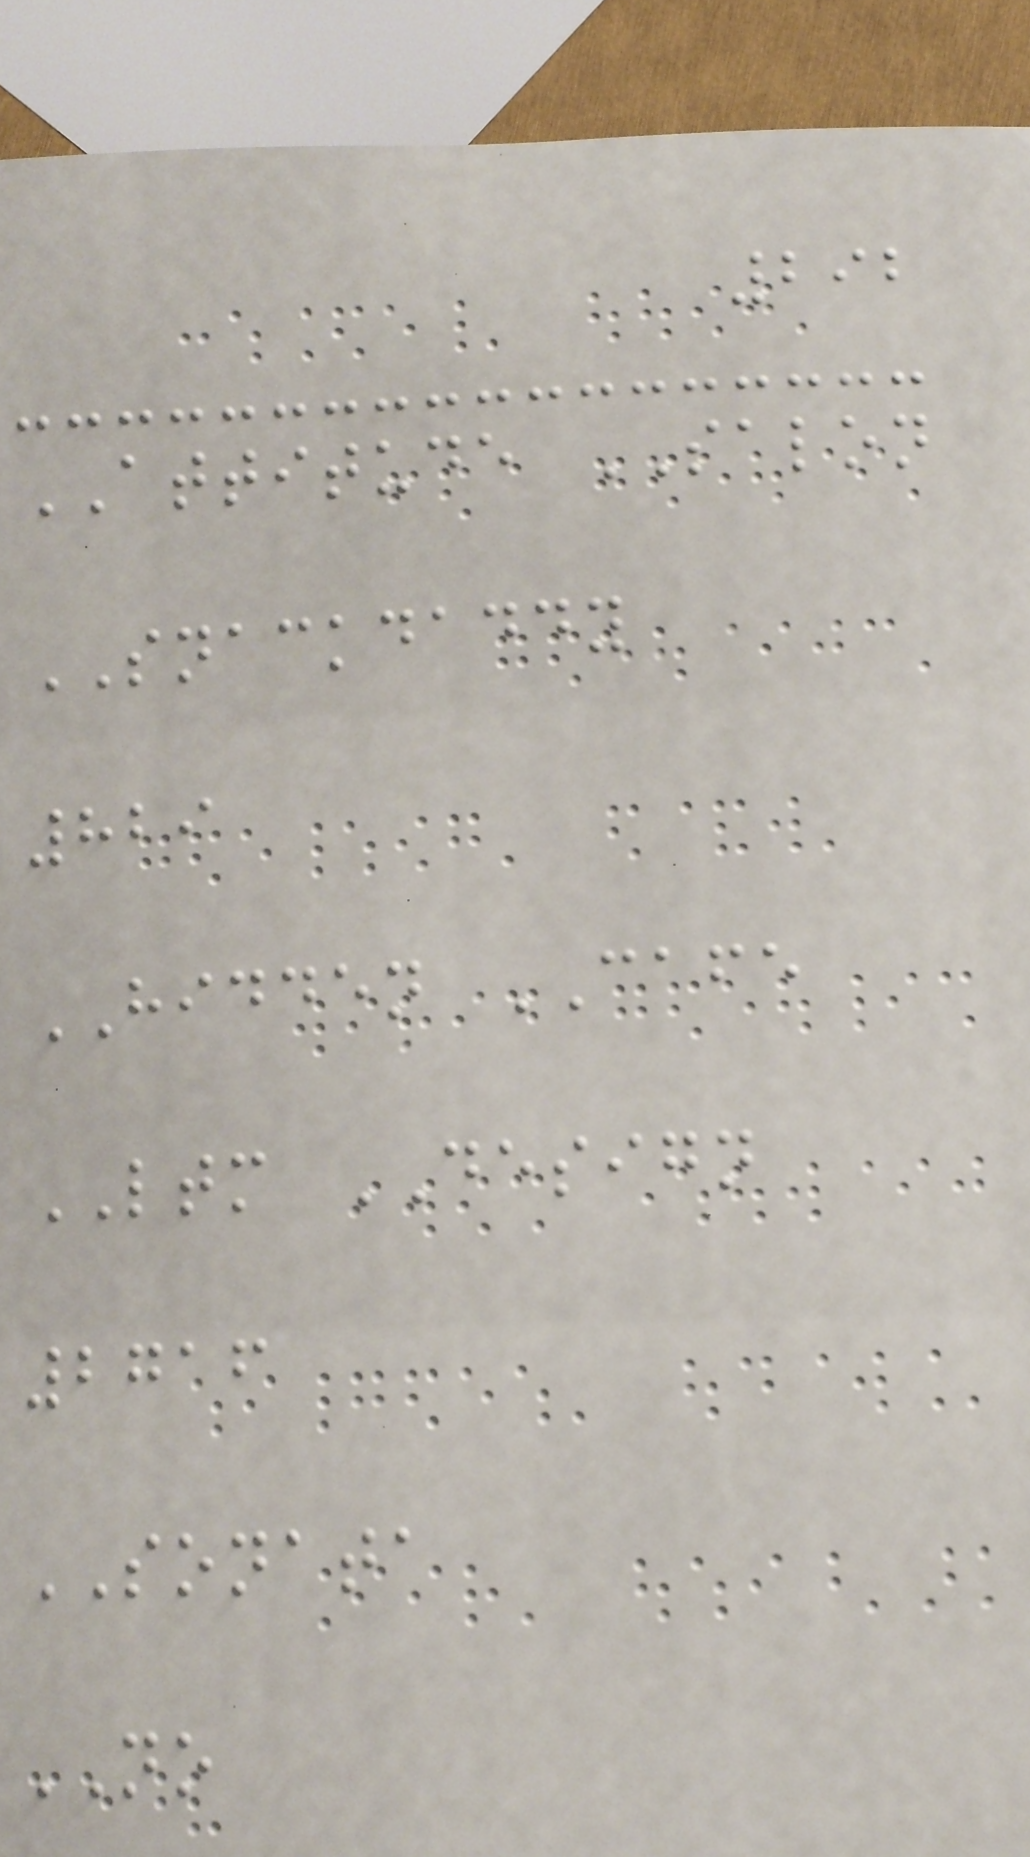292
ATTITUDE SALON
SNACKDADDY
829
HIDDEN CAFE
LTM DESIGN
2716
SONATA
NO
